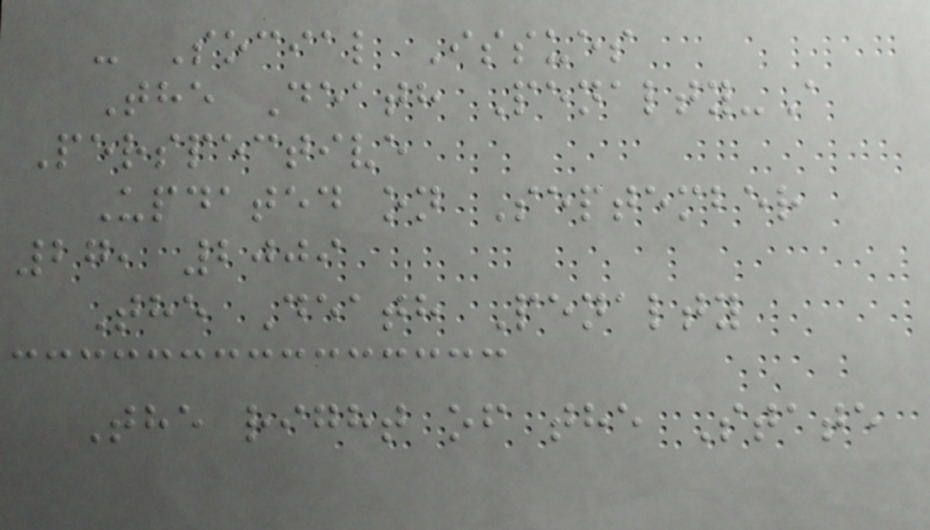- Social Issues
The Death Penalty-A
Perspective
Updated on September
27, 2009
The Death Penalty
The right of the State
